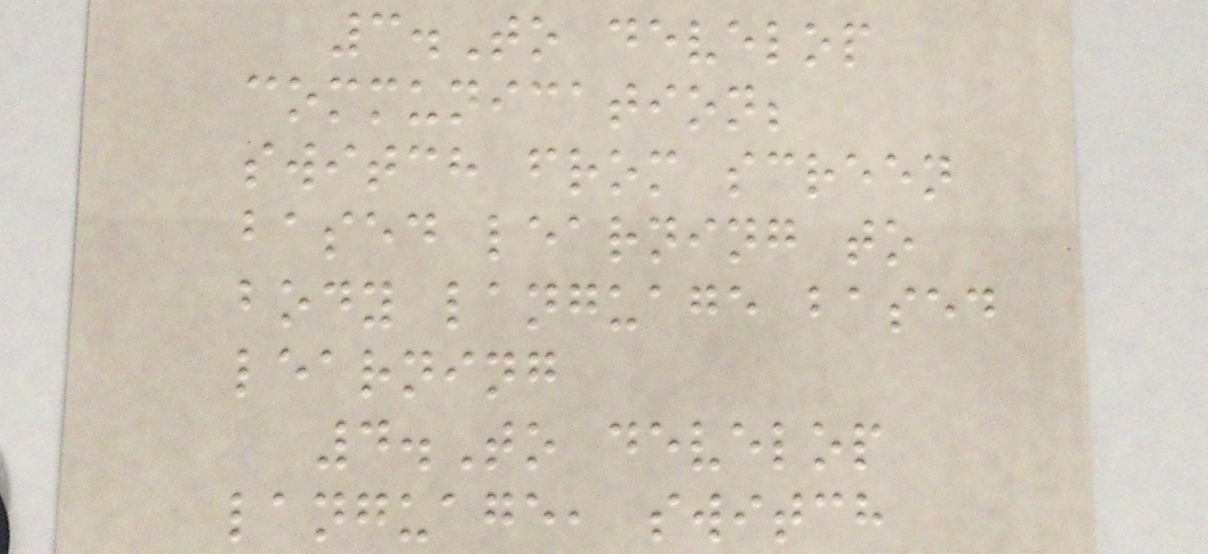3.To develop
communication;
switch from screen
based learning to
body language based
learning
4.To develop
language, switch
